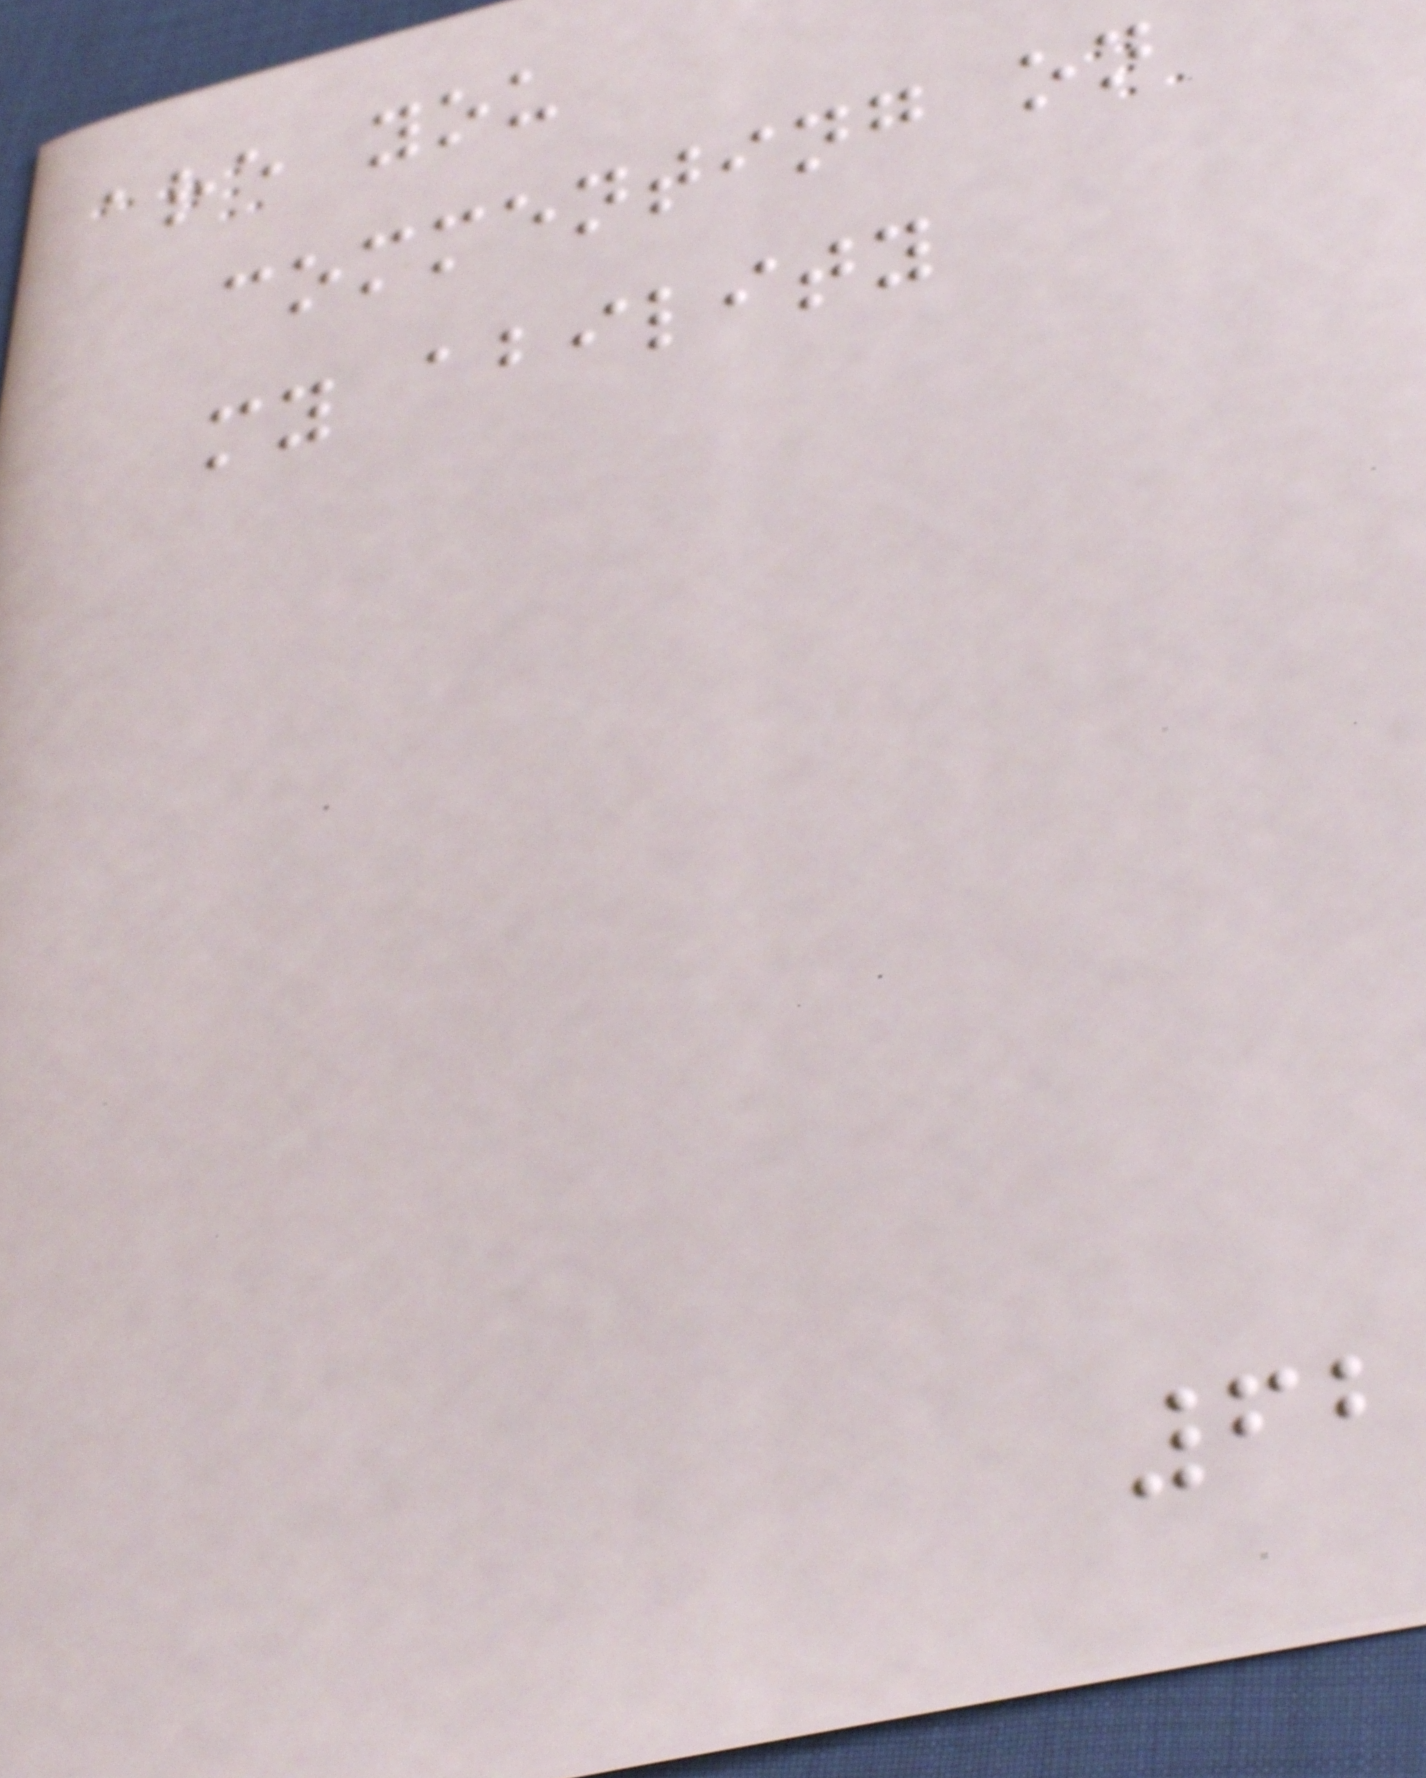are you
commenting on
my ability
62
